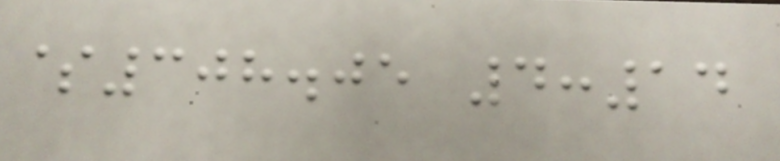$308.05 4:14
